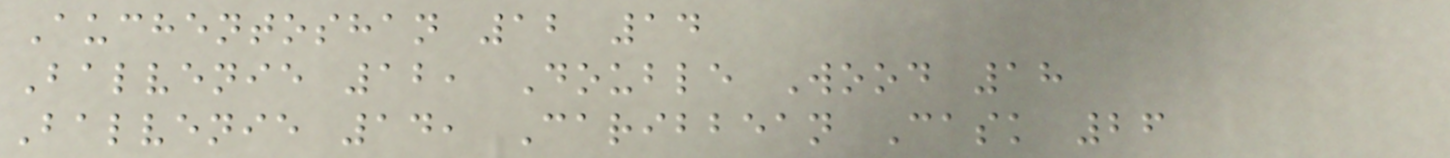Auchentoshan 12 14
Balvenie 12, Double Wood 18
Balvenie 14, Caribbean Cask 26
